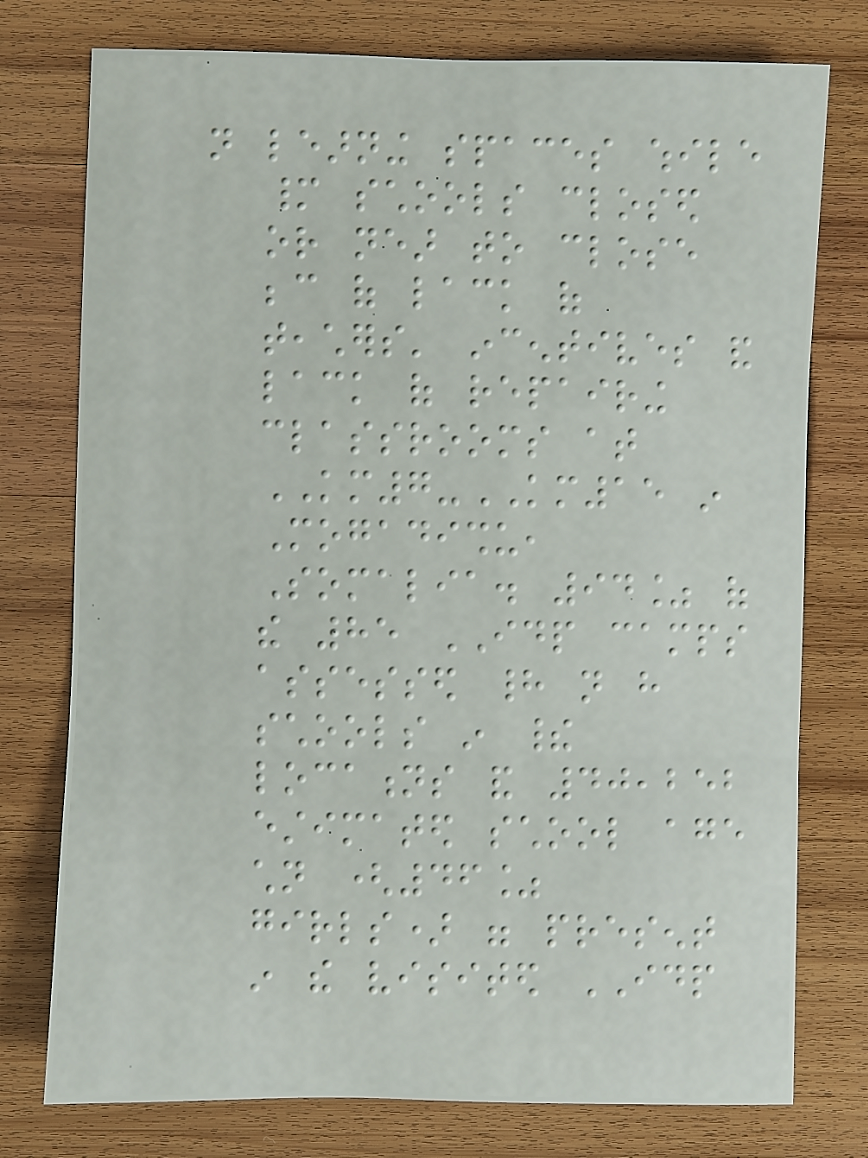not learning spaces while
many schools closed
or near to close
because of lack of
teachers' incentives and
lack of repairing
classrooms at
KM7-KM15 in
Mogadishu,
Somalia. 94% of
the 85 IDP camps
assessed had not have
schools in their
locations and 40,252
estimated school age
children (46%
girls) were present
in the visited IDP
